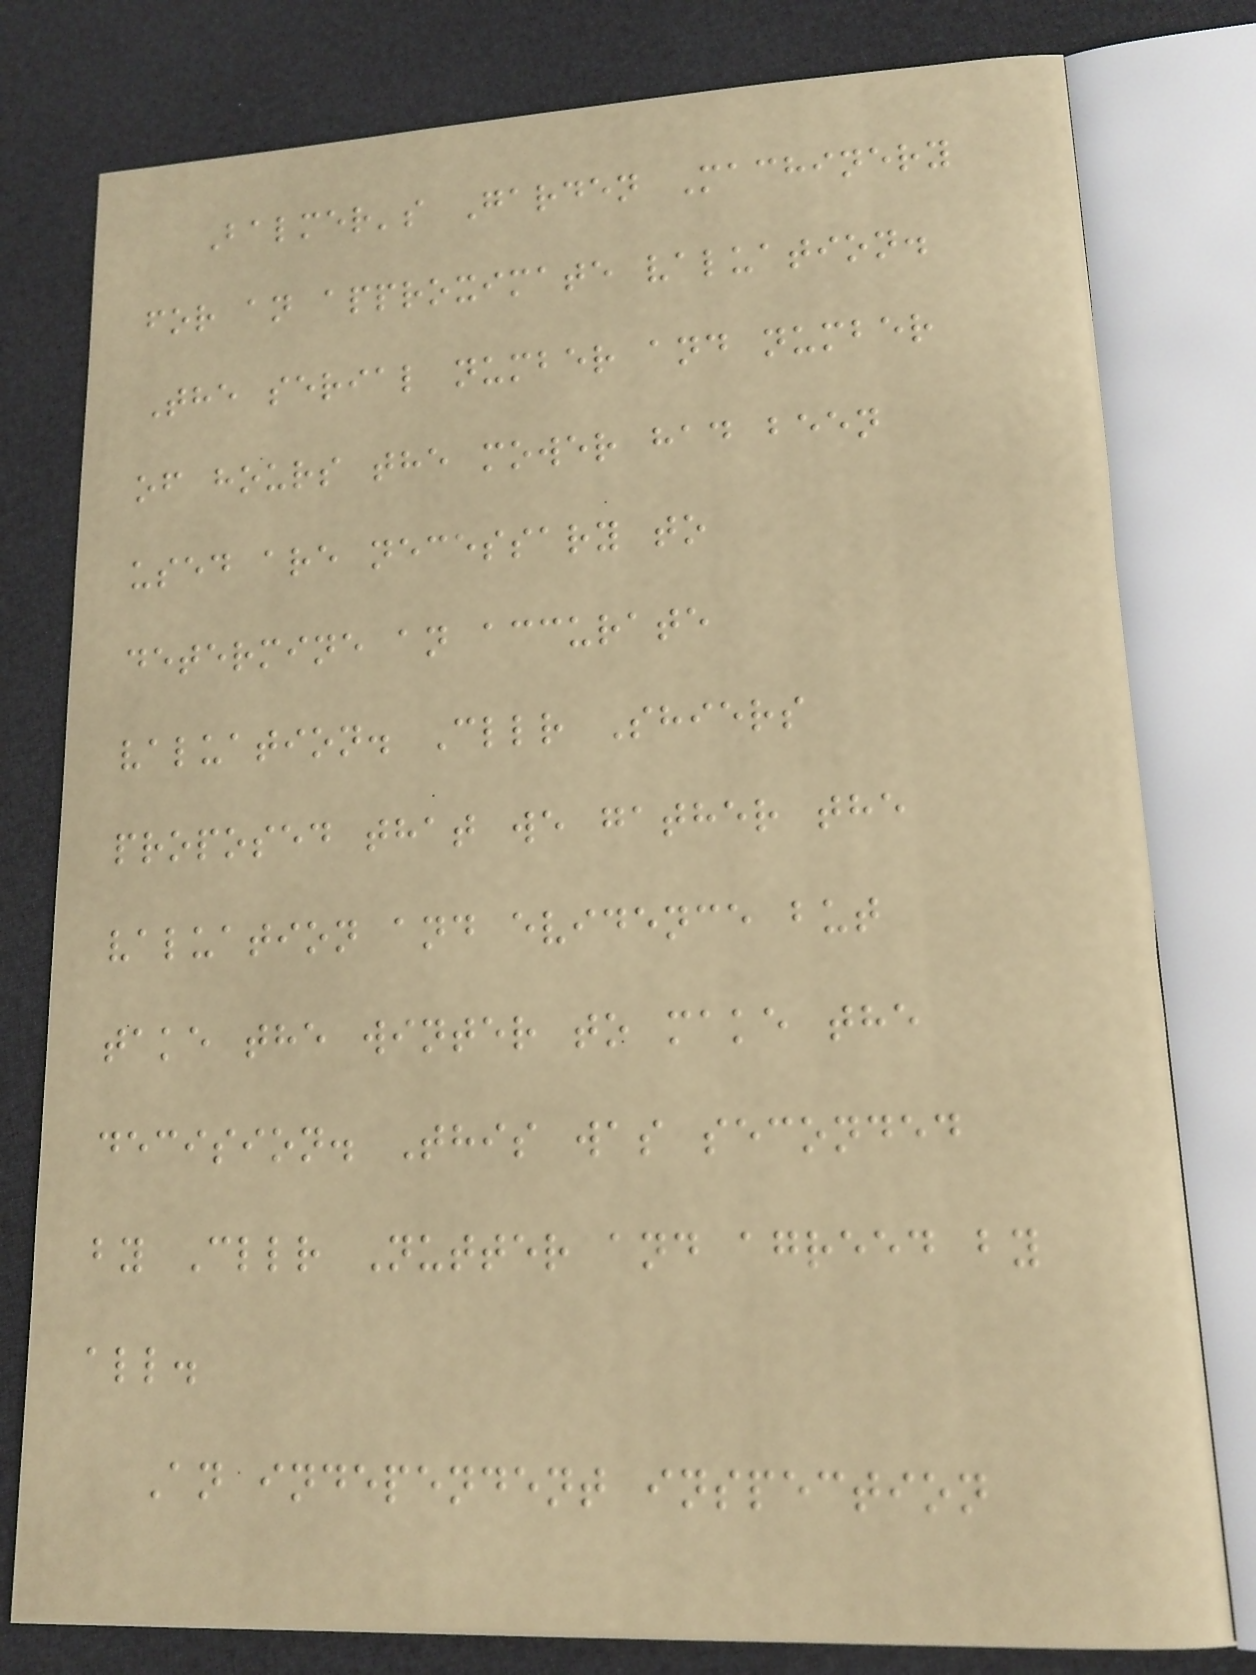Balmer's Garden Machinery
for an approximate valuation.
The serial number and number
of hours the mower had been
used are necessary to
determine an accurate
valuation. Cllr Shiers
proposed that we gather the
valuation and evidence but
take the winter to make the
decision. This was seconded
by Cllr Nutter and agreed by
all.
An independent inspection
